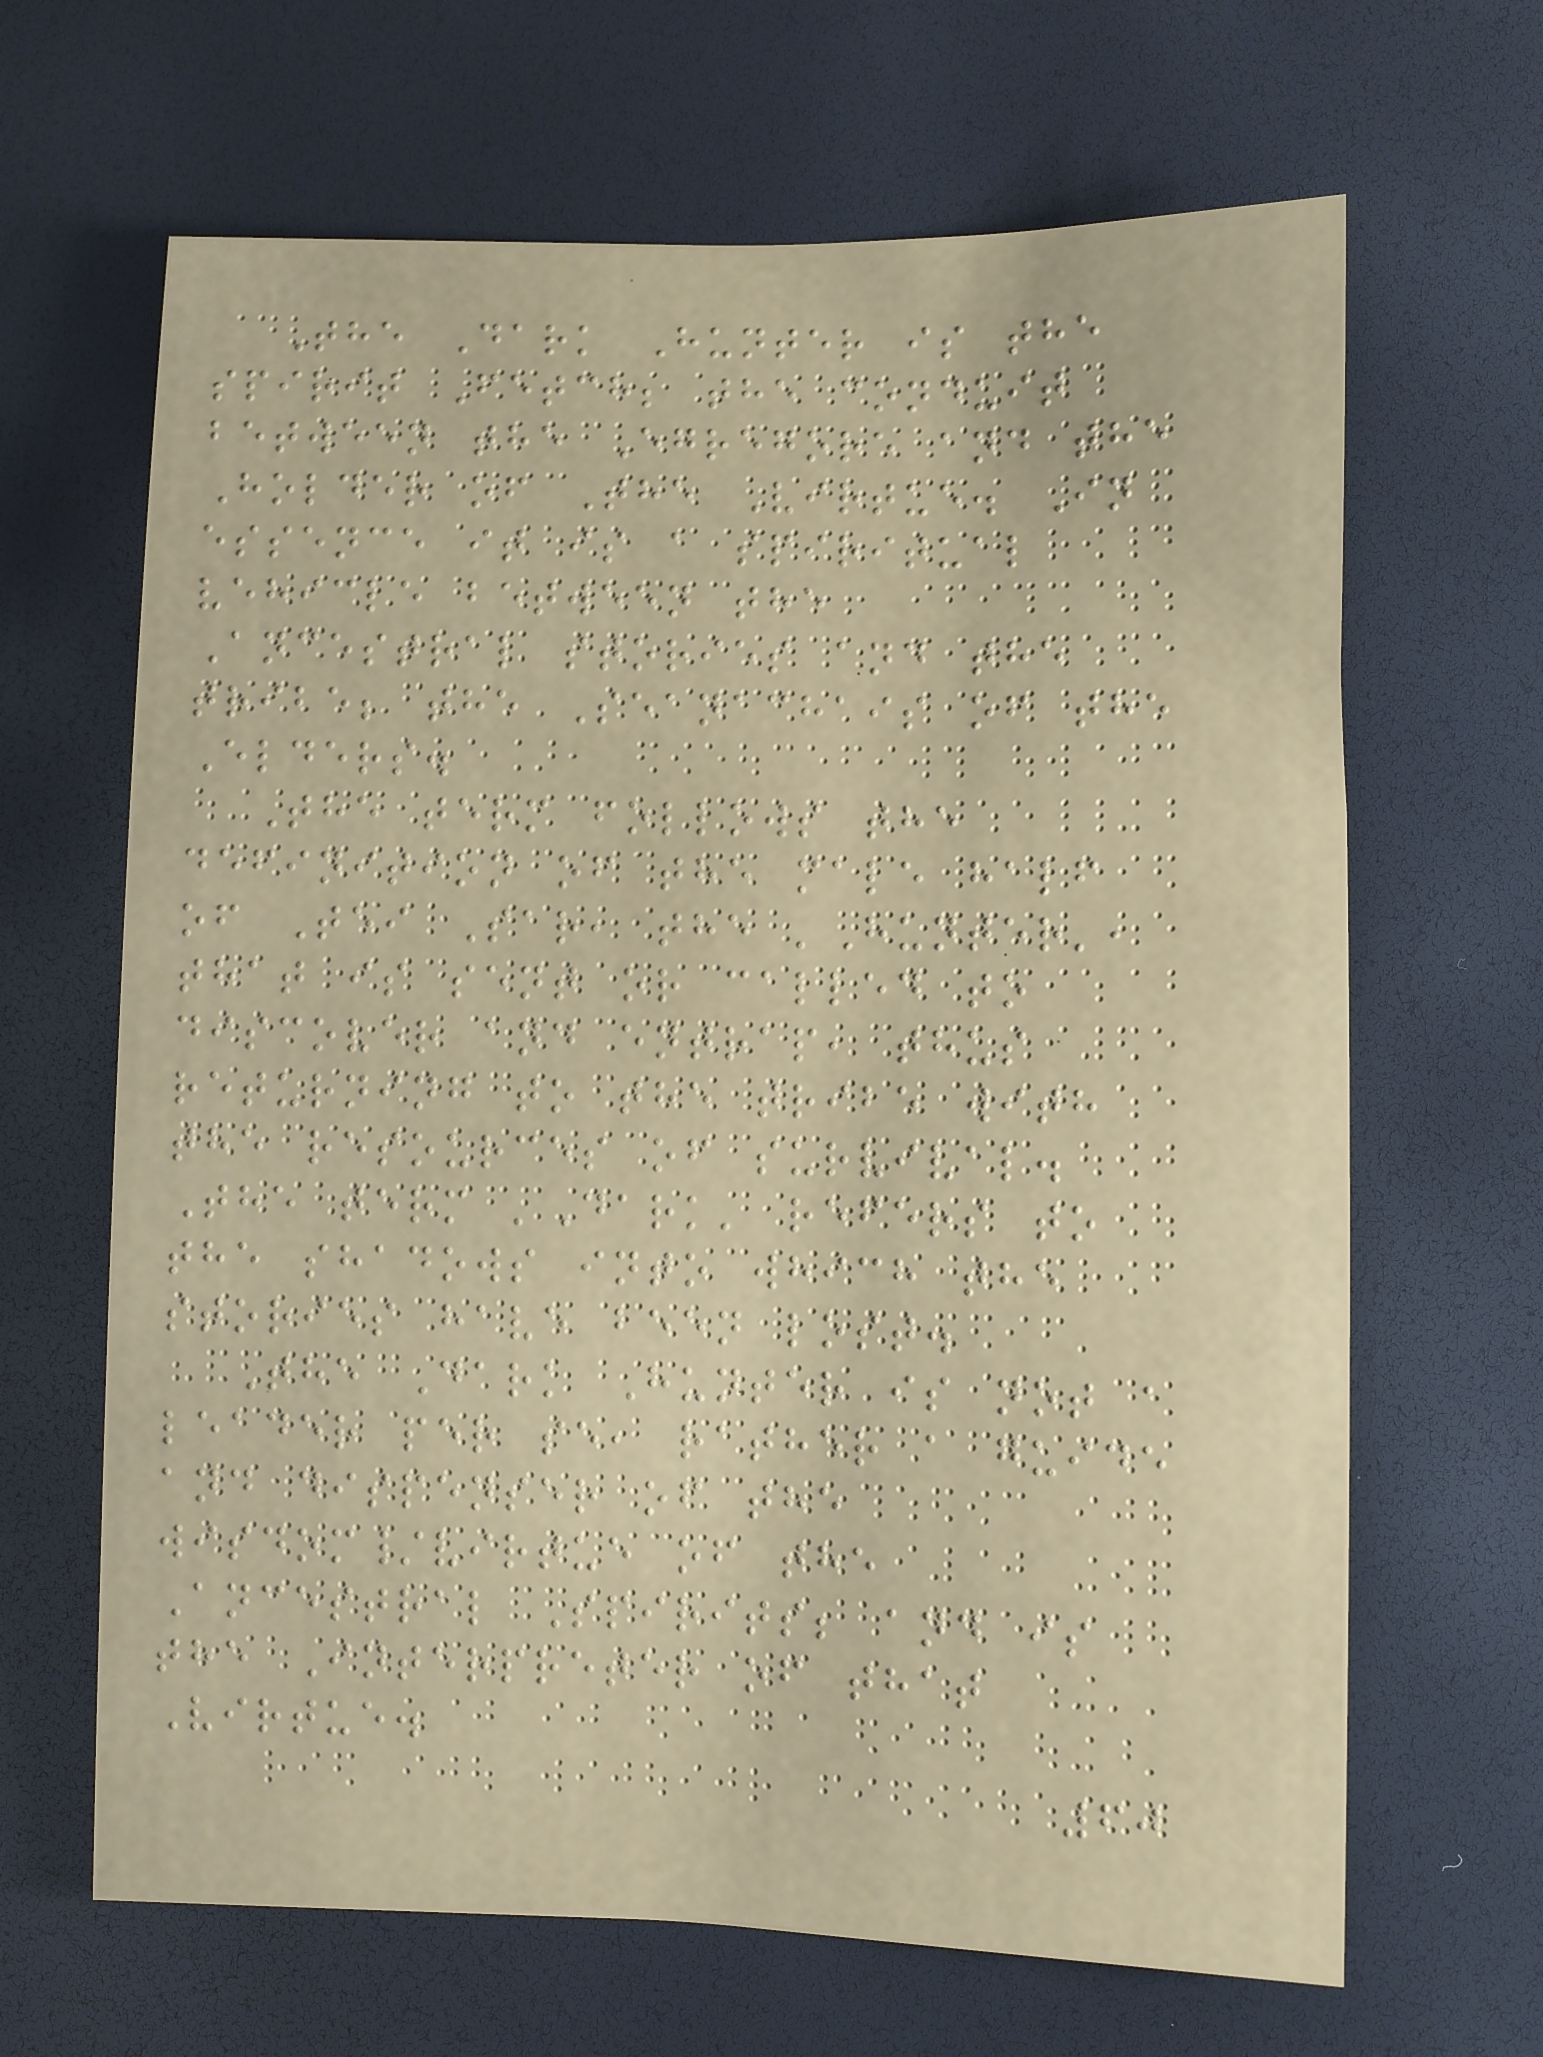The Dark Hunter is the
spirit Fetch; the conduit
between the Egregore and the
Holder of The Virtue. In
essence it is a spiritual
vehicle between the
Ancestral stories and the
tribe; the Seanachais of the
Elders.
The term follows the
definition of the male half
of Tei Sar, the 'Hunter',
that is sent or called to
discover and entrap, thus
returning to the tribe with
the resources of survival.
The term 'Dark' refers to
the shadows into which the
stories have been lost.
The Dark Hunter is not a
leader per se, rather a guide
and dispenser of the
wisdom/virtue of the
Ancestral Spirits; and is
the Interpreter of that
Virtue.
60
